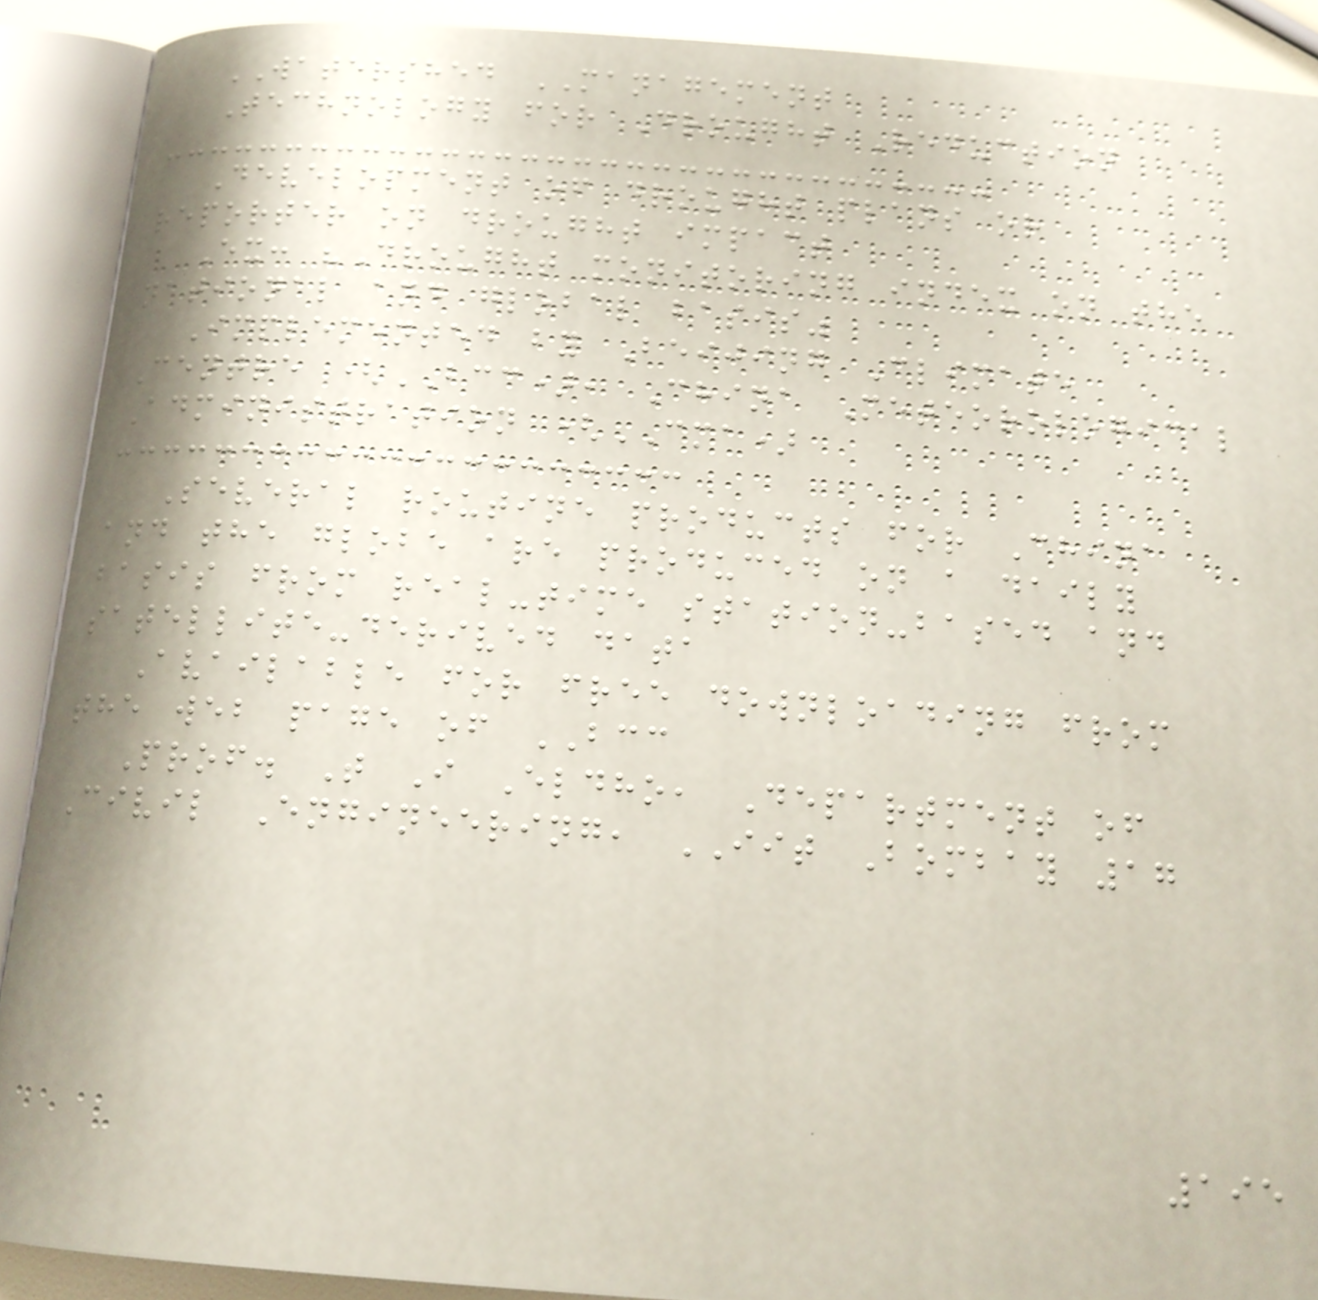WATERSHED MANAGEMENT
Technology for Drought Reduction
Development of drought plans or
reporter on drought impact
Ex: "Drought monitoring index on the
national and global basis"
Implemented by Beijing Climate
Centre (BCC), China Meteorological
Administration (CMA)
Several routine products for China
and the globe are produced on a daily
basis from real-time station-based and
satellite-derived data
Available for free downloading from
the web page of BCC
Prof. T I Eldho, Department of
Civil Engineering, IIT Bombay 17
195
